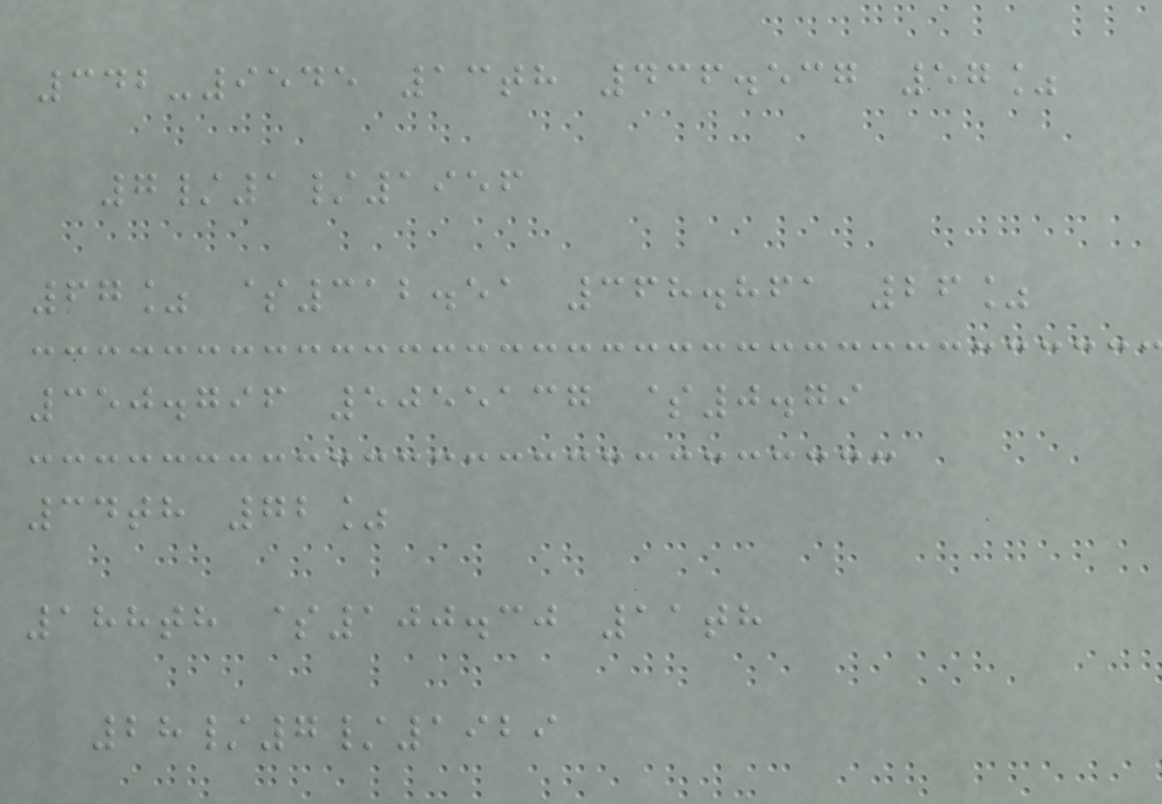342-9545 13th 436.537 57%
7/1/1956
67% $312.51 368.861 26%
350.796 5055137 $0.79
34th 72%
188th $100.30 11th
28/7/1929
